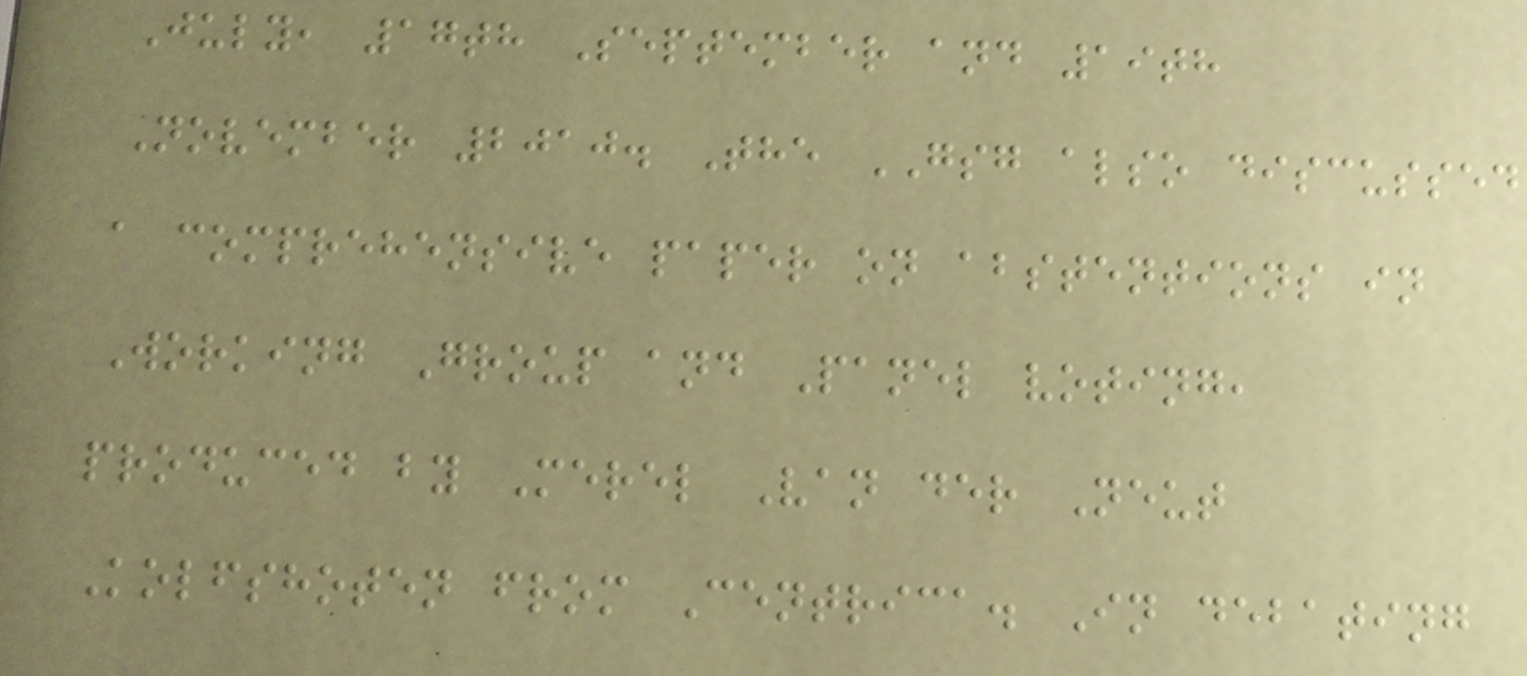July, 17th September and 19th
November 2010. The GSG also discussed
a comprehensive paper on abstentions in
Working Group and Panel voting,
produced by Merel Van der Neut
Kolfshoten from Centrica. In debating
